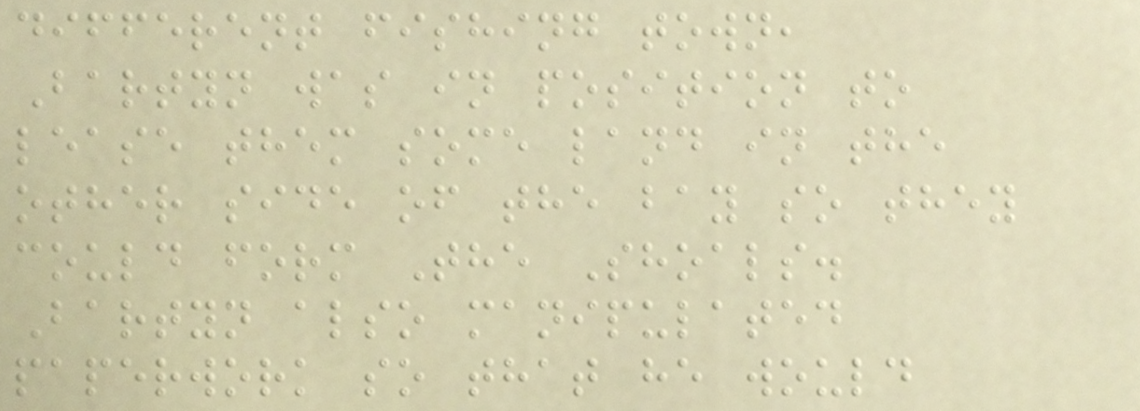different fishing town,
Bartyn was in position to
lease them some land in the
other side of the bay so they
could form The Shoals.
Bartyn also manipulated
paperwork so that he would
